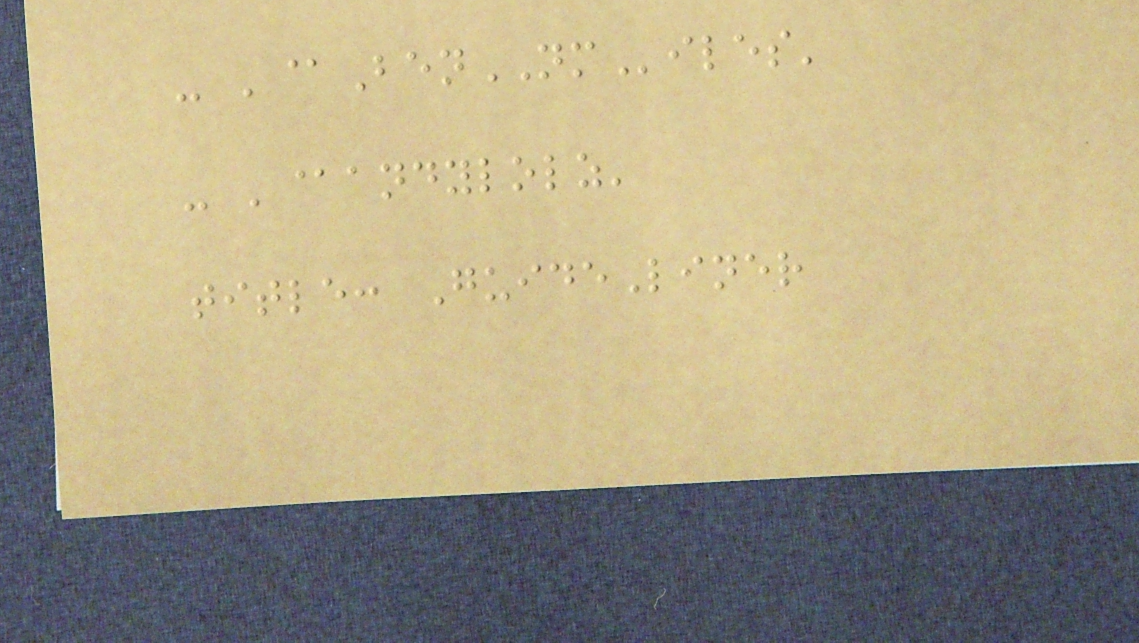- '@BenNMiles'
- '@andylolz'
title: GuideLiner
